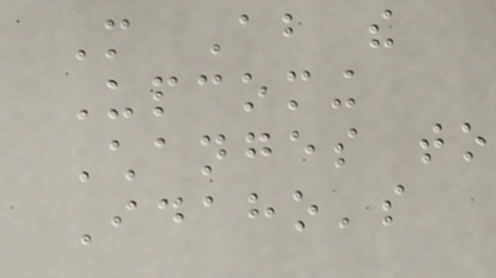More About the
Upcoming
Changes to
Idaho's
